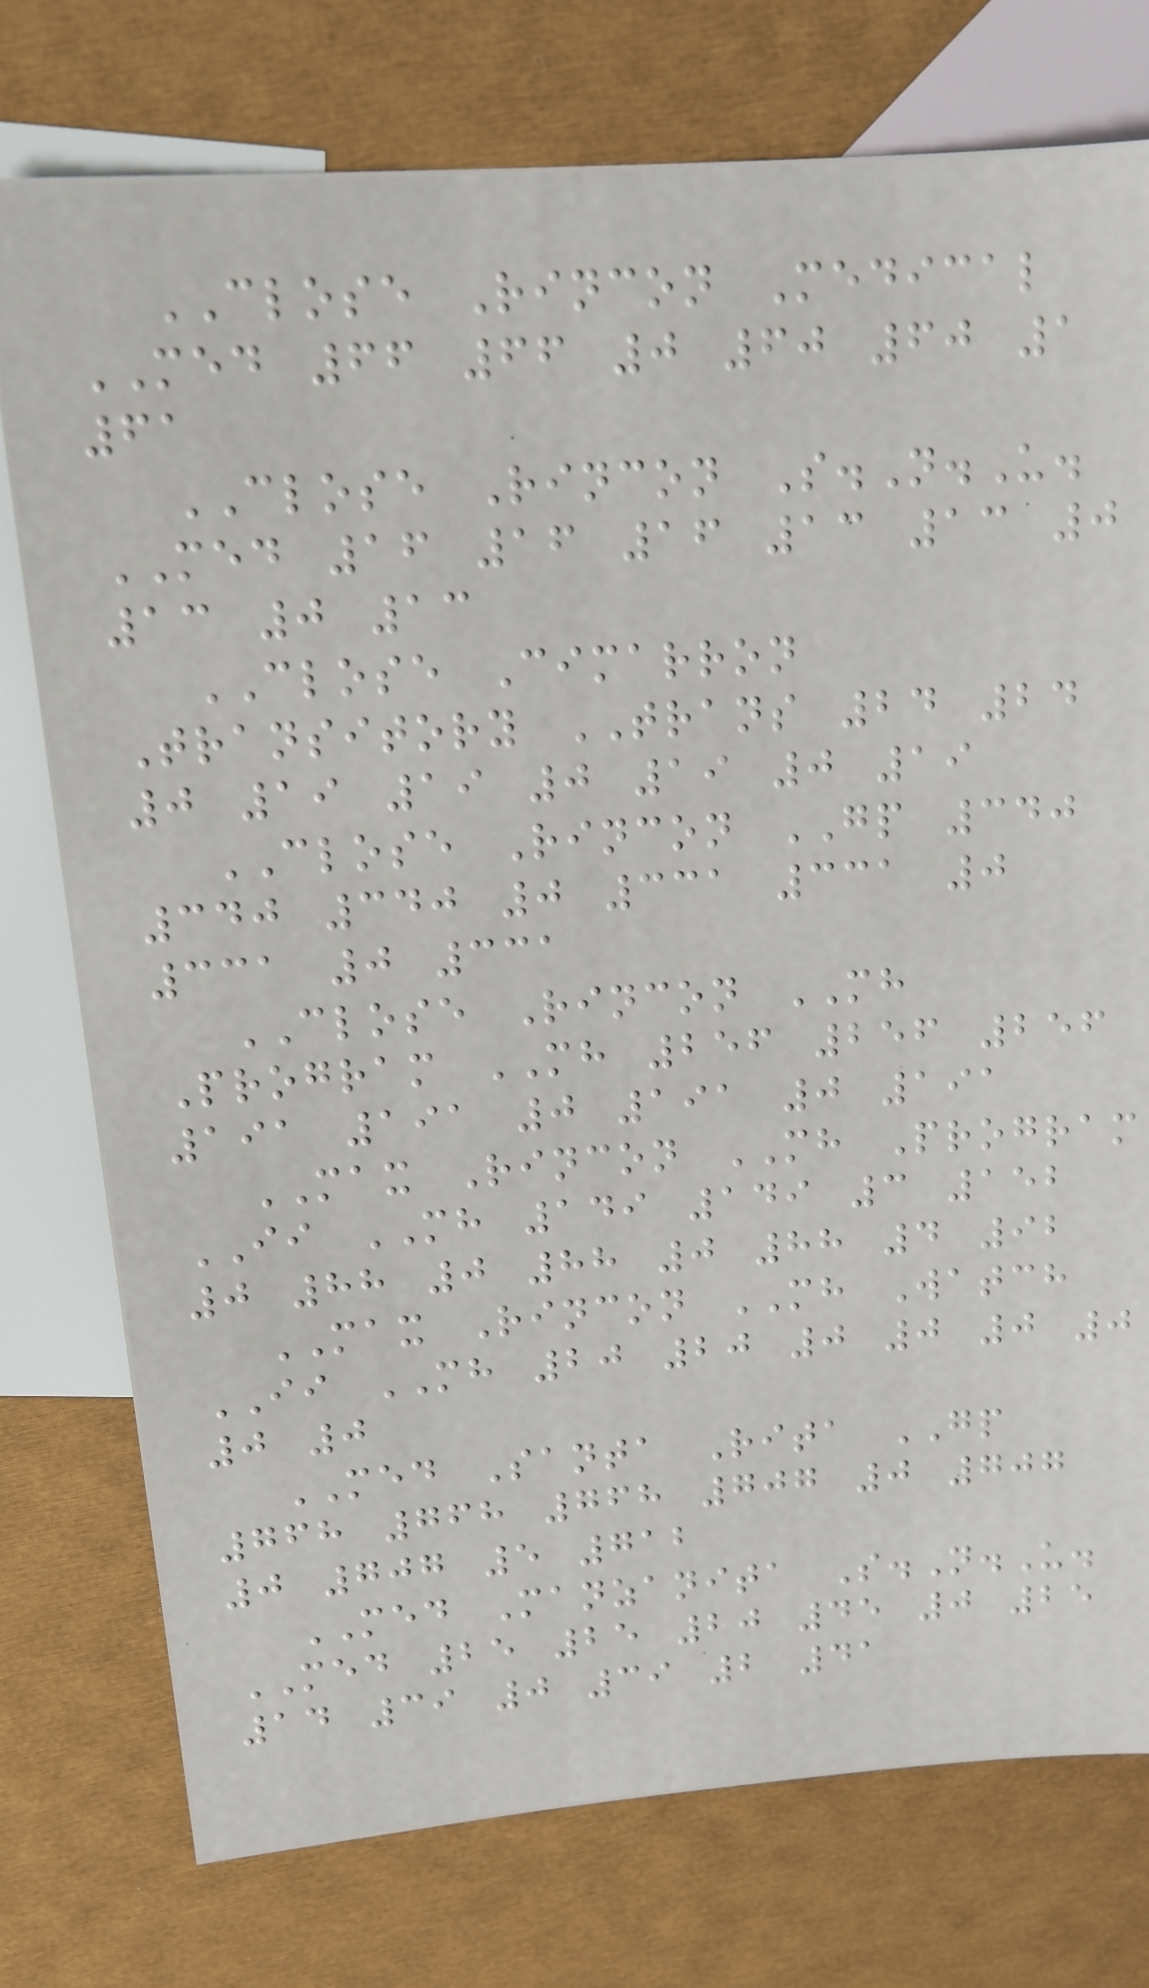CLOSE Rincon Medical
MED 66 66 0 60 60 1
61
CLOSE Rincon S.N.U.
MED 16 16 16 13 13 0
13 0 13
CLOSE Cimarron
Transitory TRANS 24 24
0 19 19 0 19 0 19
CLOSE Rincon GP 340
340 340 0 331 331 0
331 0 331
CLOSE Rincon MH
Program MH 256 256 256
191 191 0 191 0 191
MAX Rincon MH Program
II MH 149 149 3 152
0 88 0 88 0 88 4 92
MAX Rincon MH Watch
II MH 20 20 0 0 0 0
0 0
MED Santa Rita GP
768 768 768 707 0 707
0 707 5 712
MED Manzanita S.N.U.
MED 25 25 20 45 0 25
14 39 0 39 2 41
